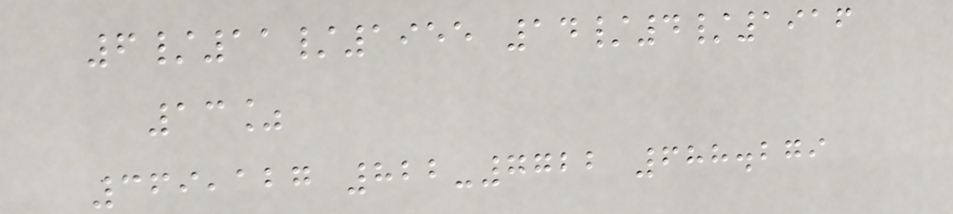6/11/1955 14/4/1916
13%
369,127 822-7722 688.279
